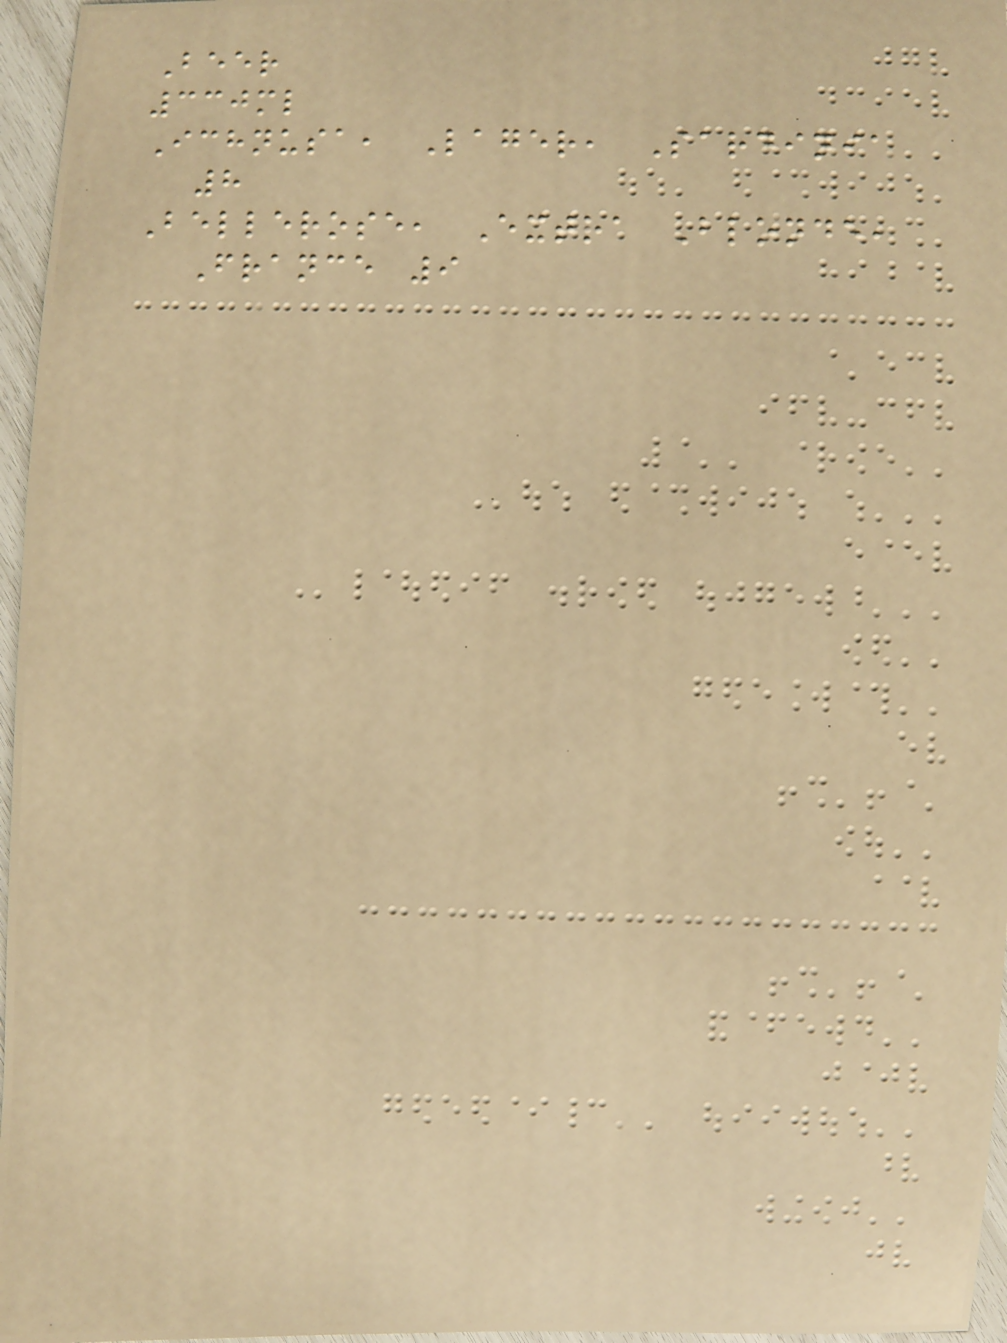Beer
330ml
Ichnusa, Lager, Sardinia
8
Bellerose, Extra Blonde,
France 9
